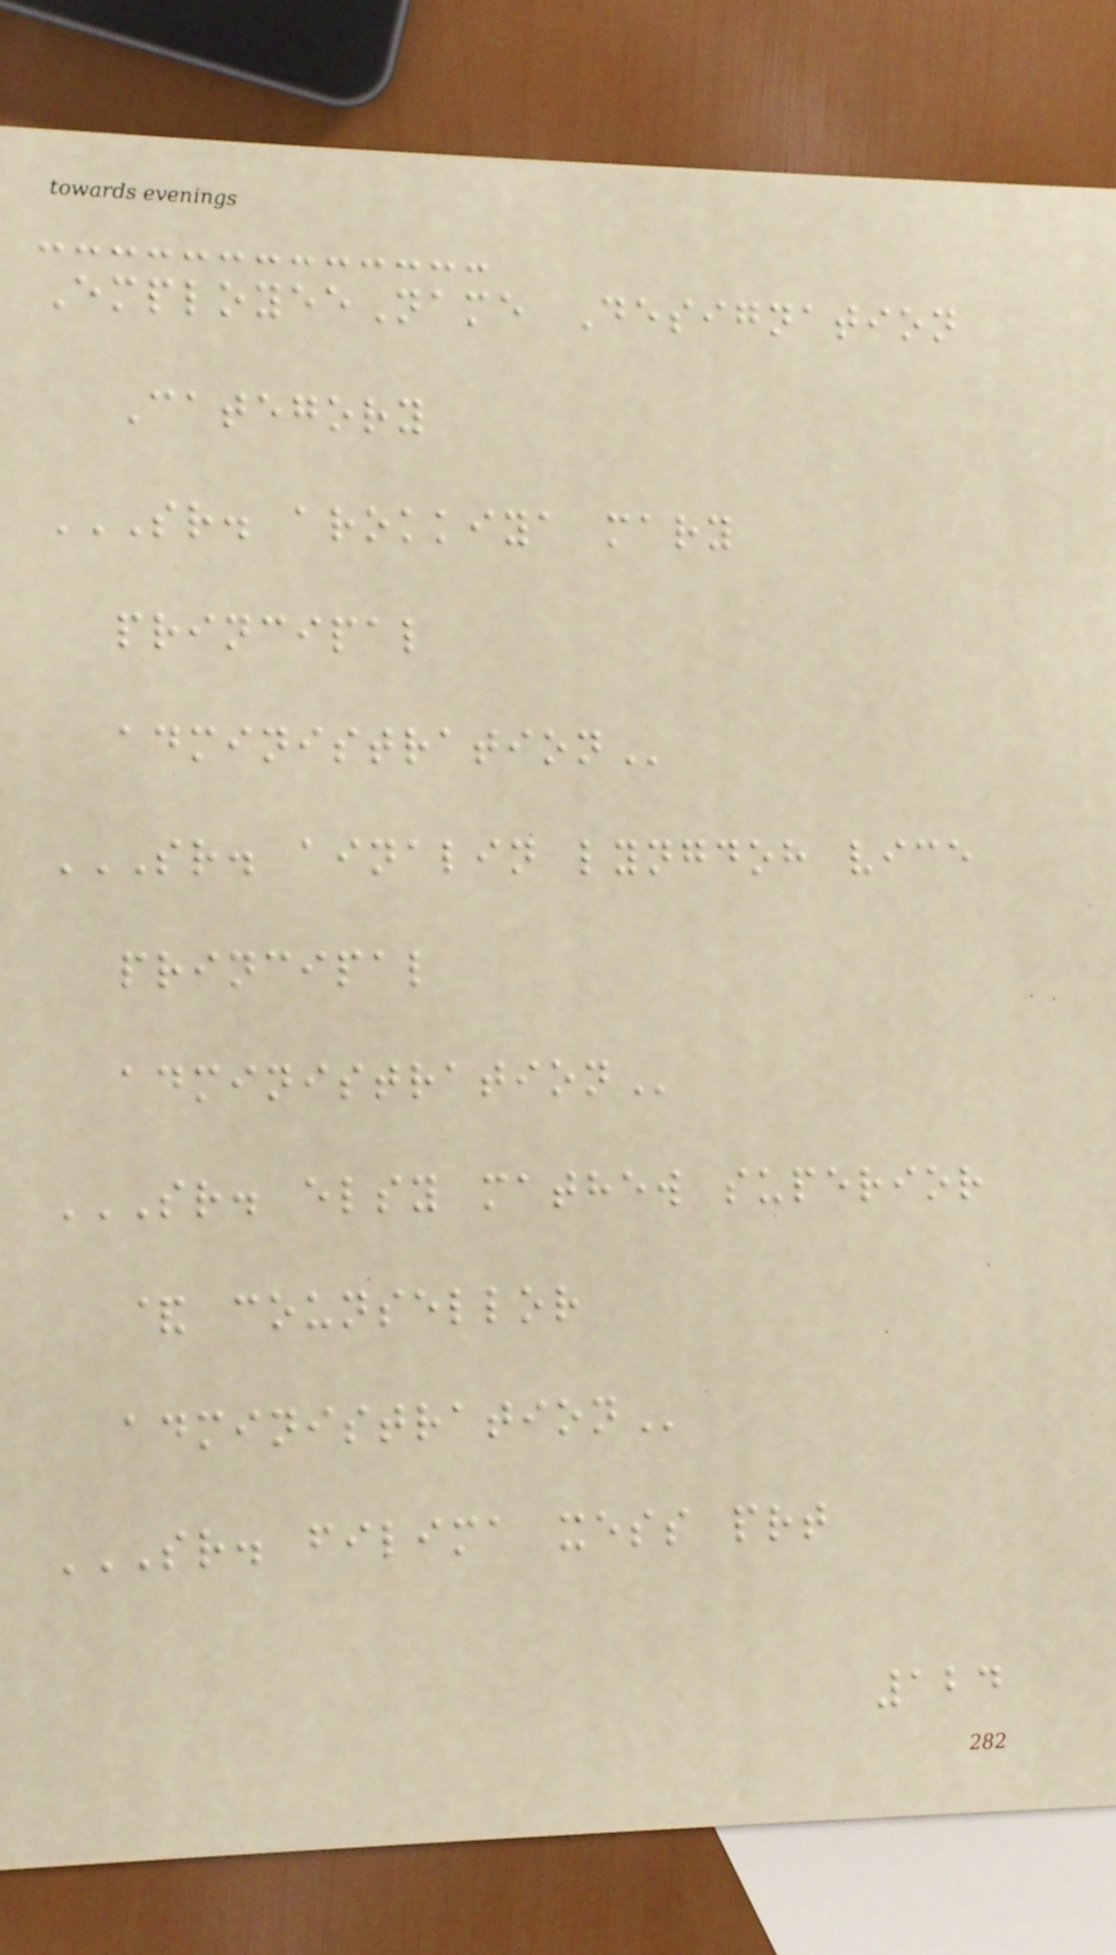EmployeeName Designation
Category
SR. AROKKIYA MARY
PRINCIPAL
ADMINISTRATION
SR. AINALIN LYNGDOH VICE
PRINCIPAL
ADMINISTRATION
SR. ELSY MATHEW SUPERIOR
& COUNSELLOR
ADMINISTRATION
SR. FILIMA XESS PRT
124
